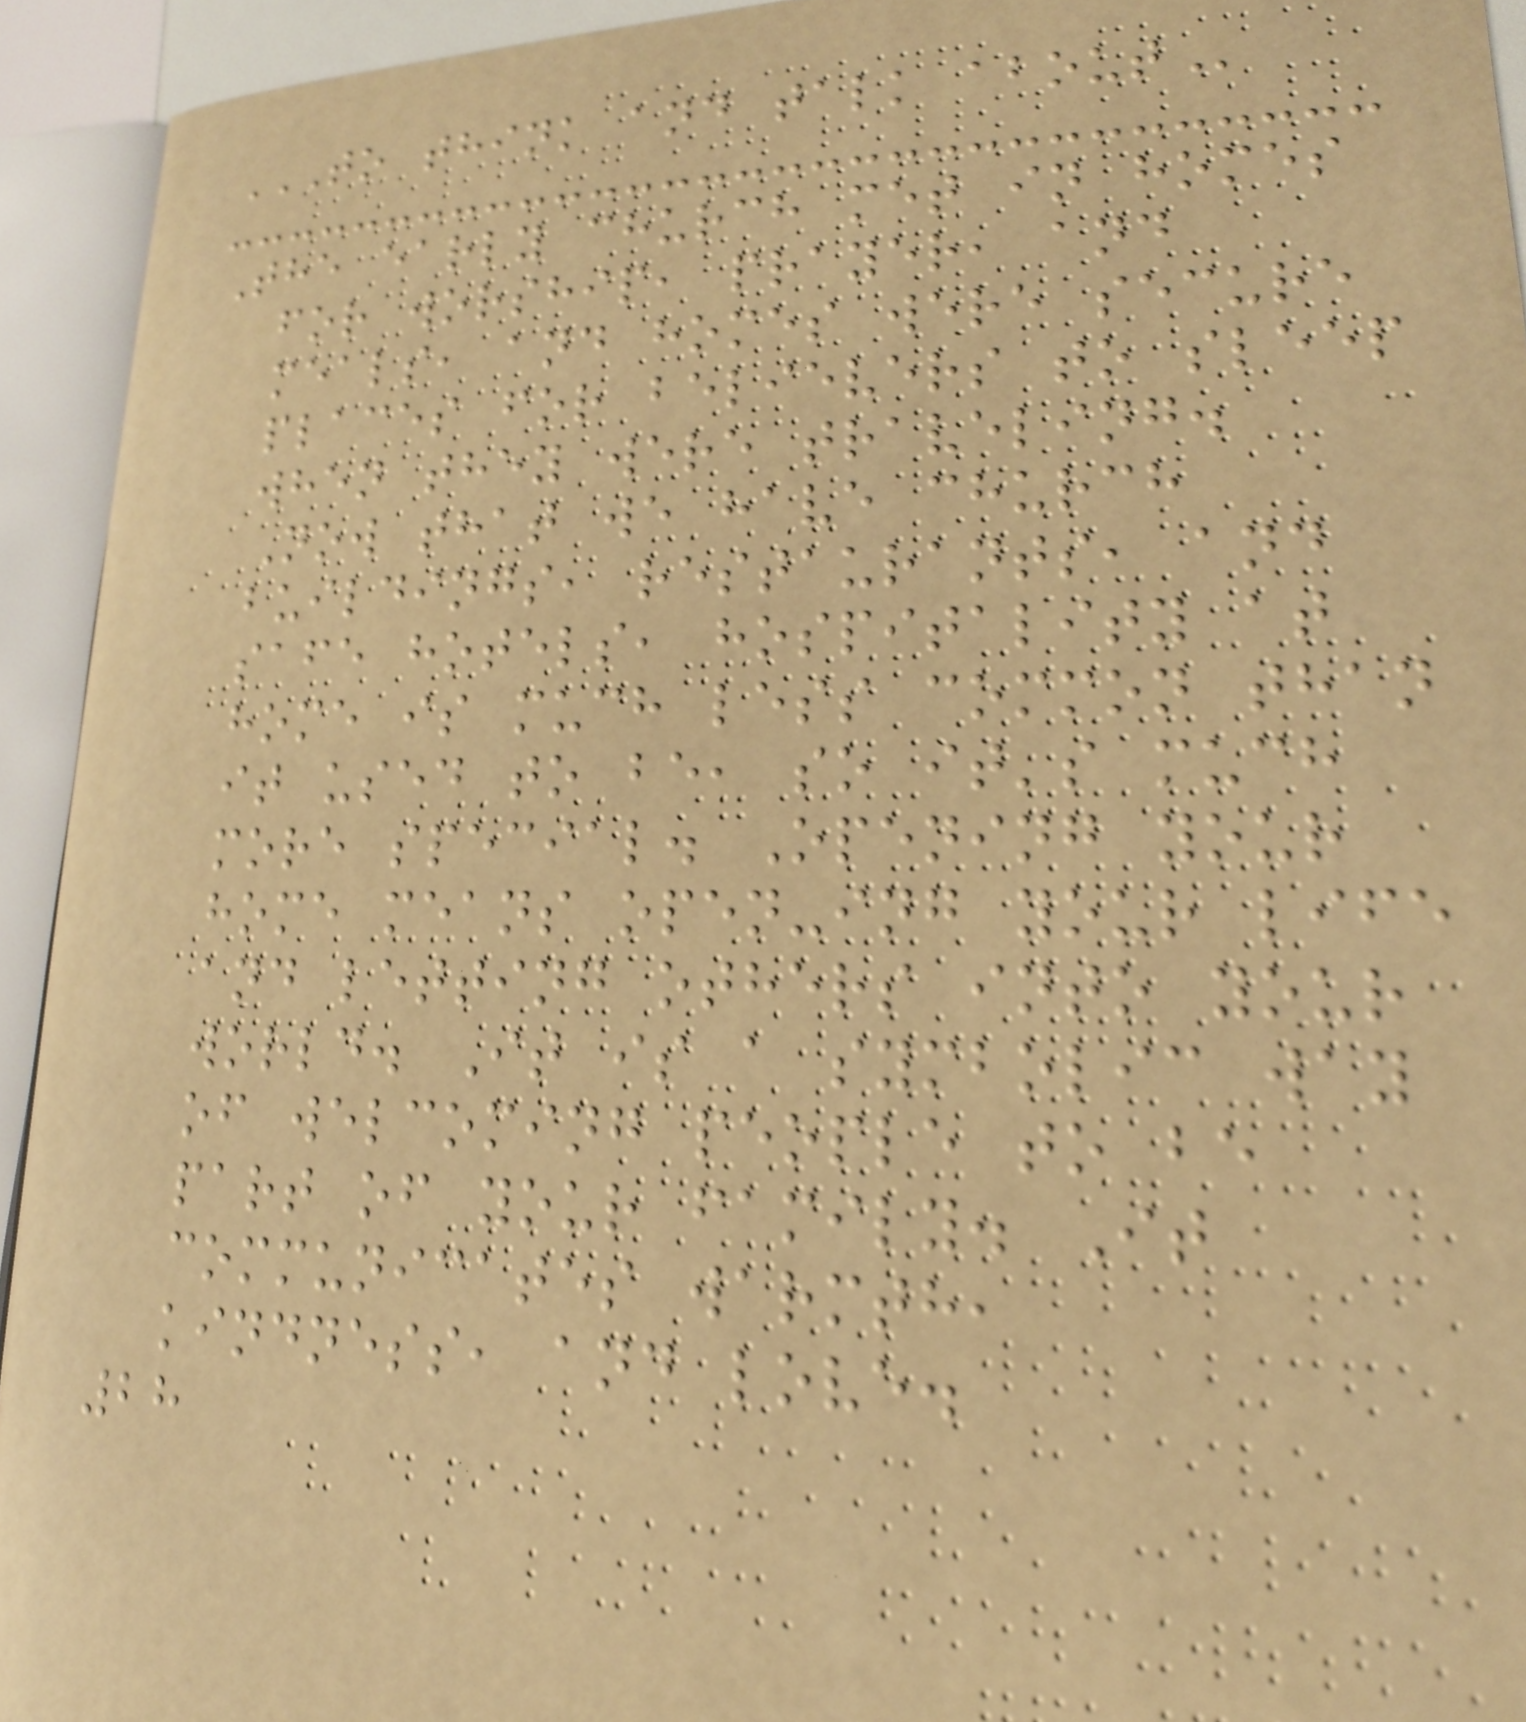TO THINK AND TALK ABOUT
The early church met in homes
for worship, prayer, and
meals, and homes were secure
places for believers to sleep
when they were traveling.
Now that we have church
buildings, restaurants, and
safe hotels, hospitality at
home is much less common than
it used to be, so it's much
more special. Opening your
home means open-ing your life
and letting others into your
world. It is a symbolic way
of welcoming people to be
part of your family. It
communicates warmth,
kindness, and love.
28
